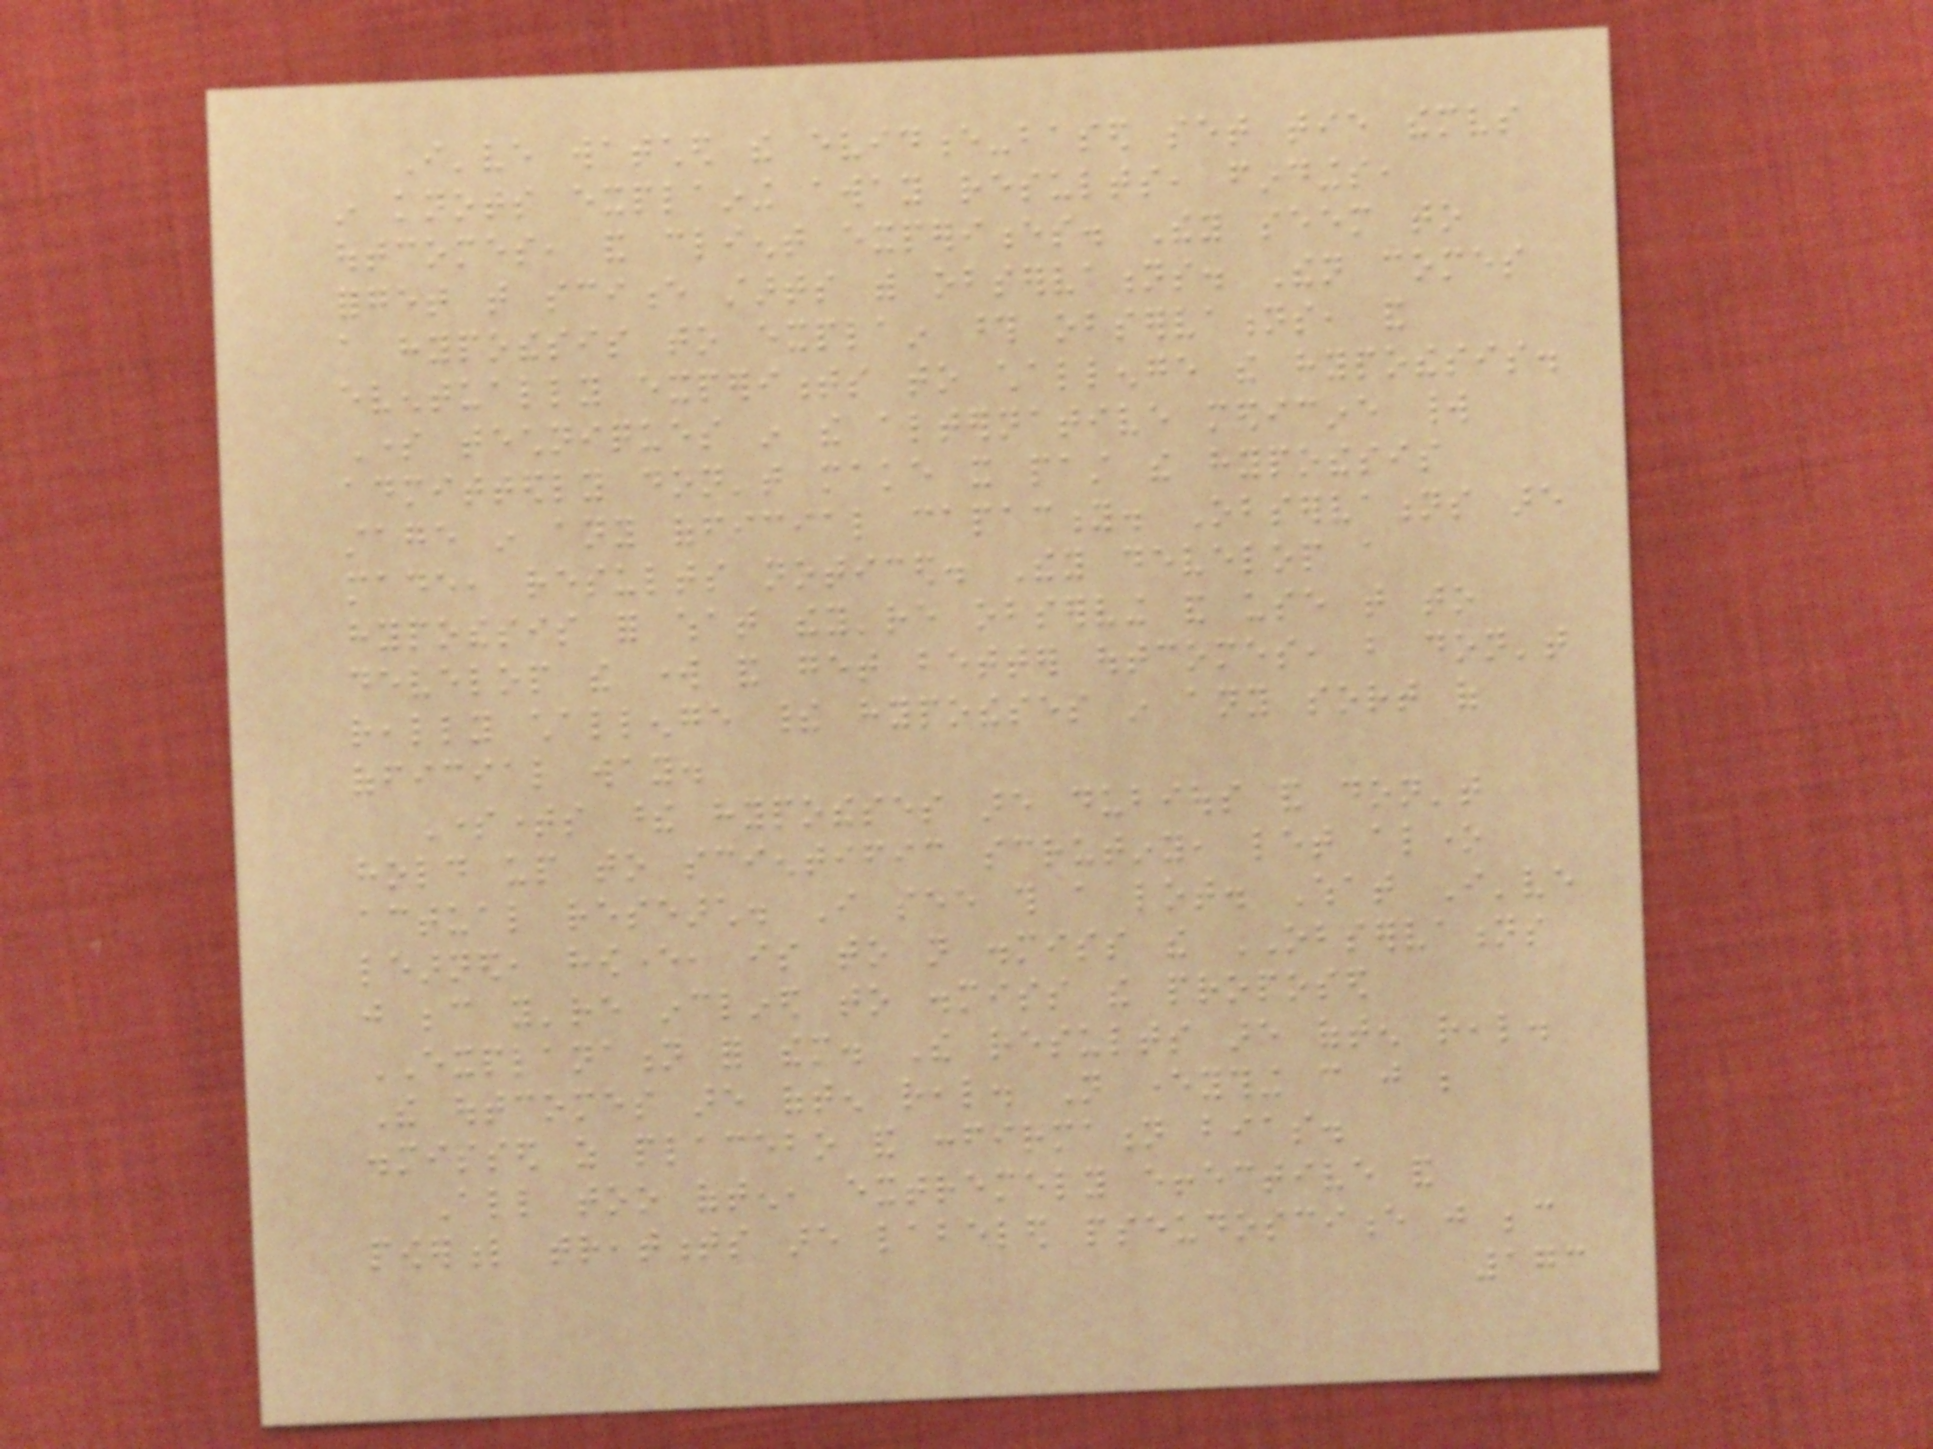I've watched the evidence-based set tie themselves
in knots explaining away results, findings,
outcomes, and client experiences. They seem to
forget that science starts with observations. Then comes
a hypothesis to explain those observations, and
eventually experiments to challenge the hypothesis.
Some techniques in the alternative medicine world
admittedly don't make it past the hypothesis
stage in any official capacity. Observations are
made, results noticed. They develop a
hypothesis for what they're observing and use that to
develop the work and get better outcomes, but don't
really challenge their hypotheses in any sort of
official way.
Sometimes these hypotheses are dubious and don't
hold up to scientific scrutiny, let alone
actual research. I see this a lot. What I've
learned, however, is to not dismiss the OBSERVATIONS
just because you're inclined to dismiss the proposed
EXPLANATION for them. The results are often real.
The outcomes are often real. Not everything can just be
dismissed as placebo and confirmation bias.
All too often, extremely effective and
powerful treatments are labeled pseudoscience just because
173
